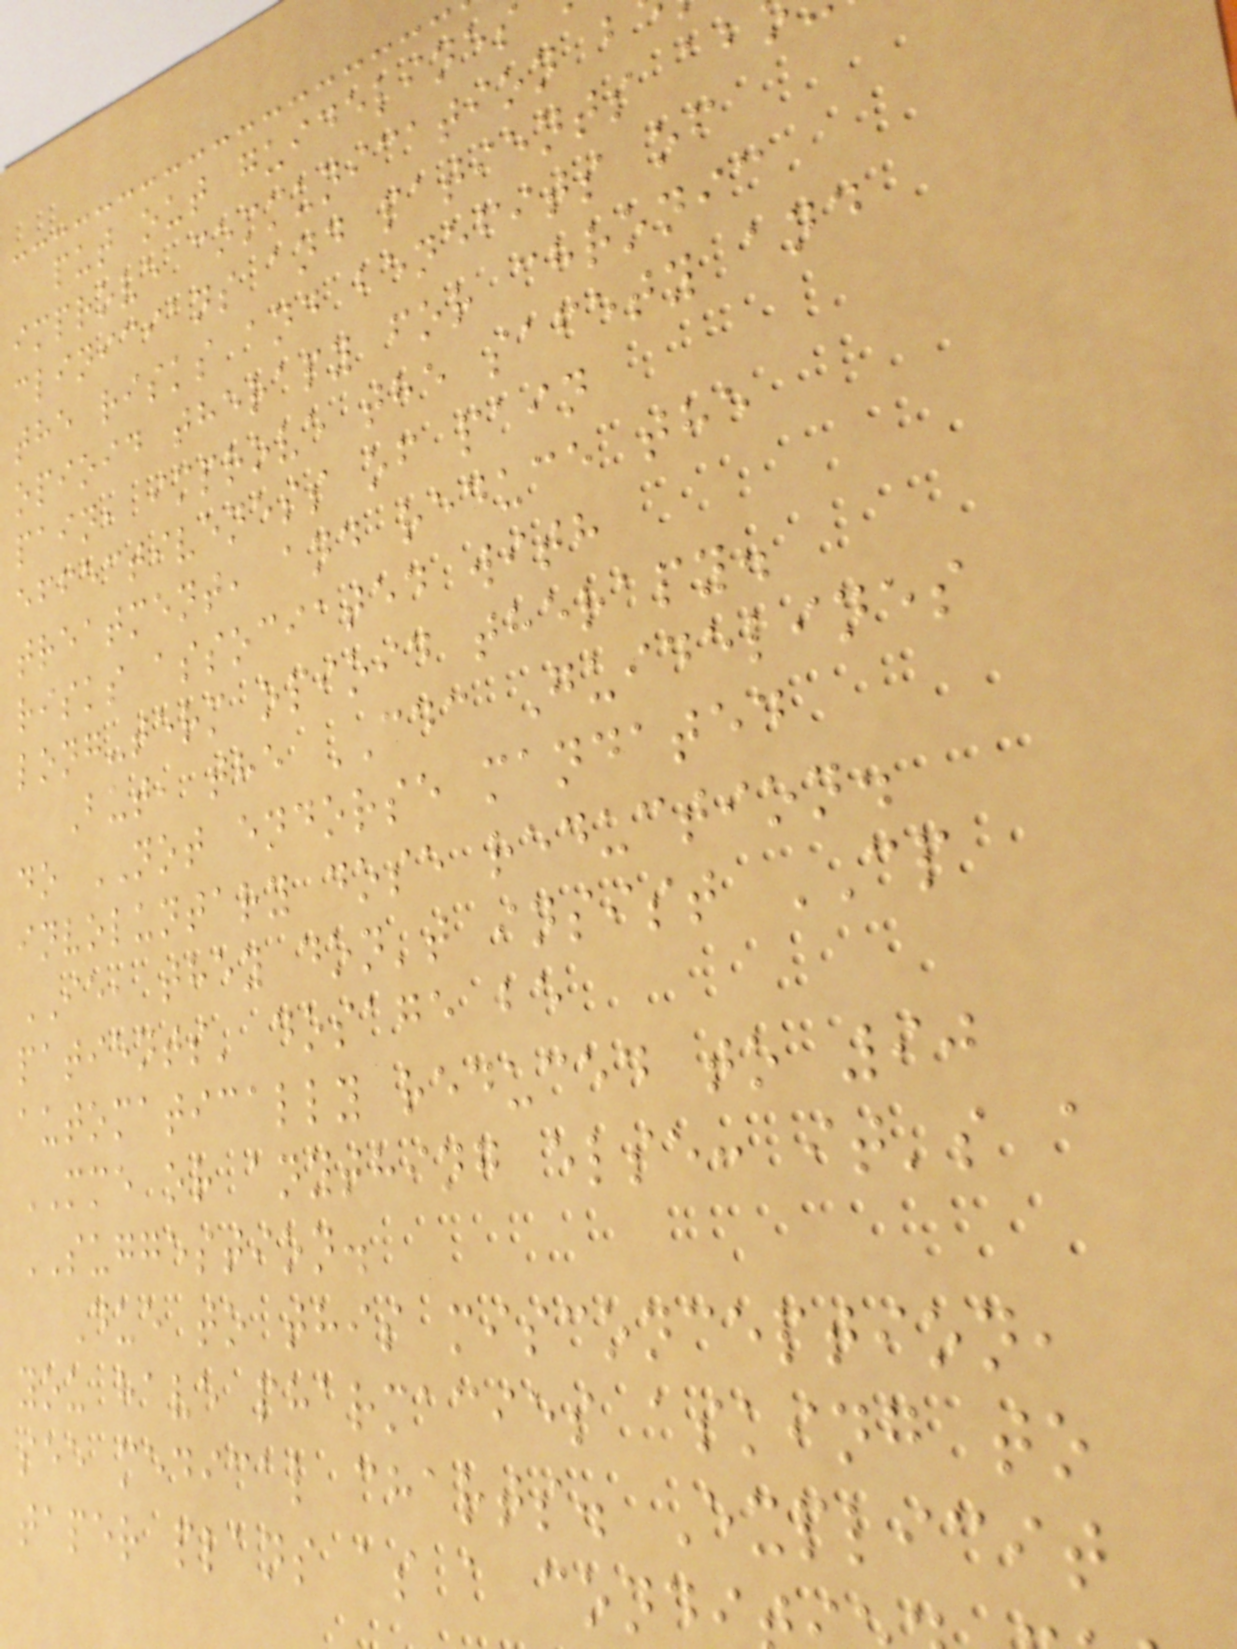put out guidelines
improve communication b
clinicians and patients ab
the risks and benefits of
opioid therapy for chronic
pain, improve the safety and
effectiveness of pain
treatment, and reduce the
risks associated with
long-term opioid therapy.
But, the CDC Guidelines
do NOT endorse mandated
involuntary dose reduction.
IE, they don't insist CP
patients' dosage be
automatically reduced to 90
MME or anything else: it's a
SUGGESTION.
Due to this misconception,
you have pharmacies asking to
see medical charts. Explicit
taper plans as a cond
